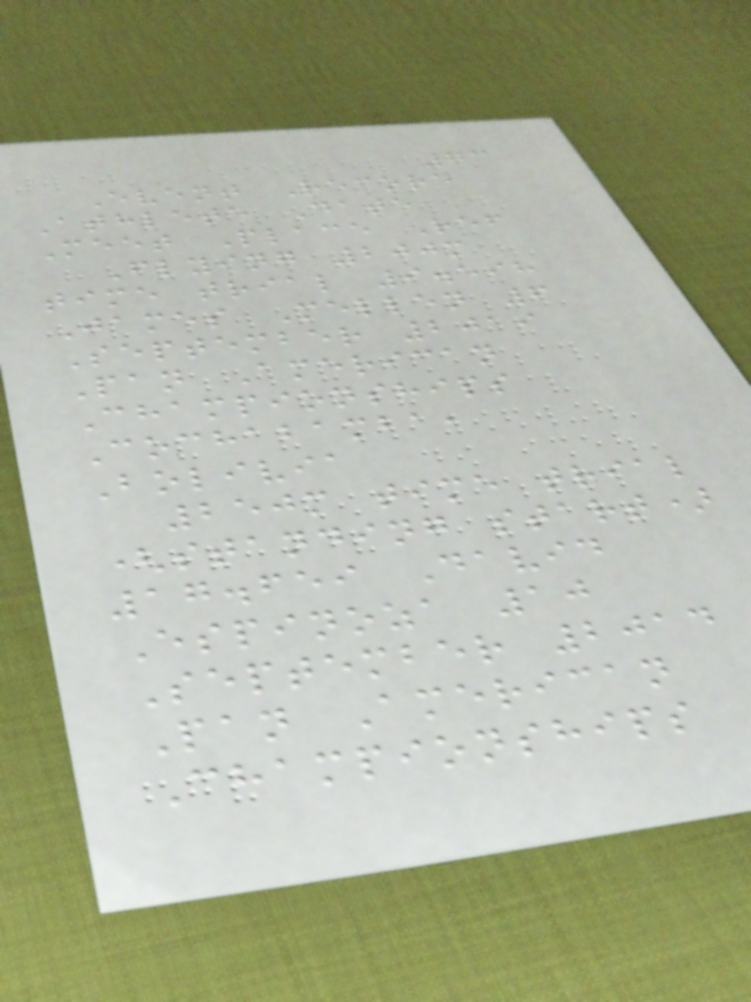73
Event Record
Athlete Date
Meet Place Ref
Flying 200m
time trial 9.598
James Mellen 6
September 2019
Pan American
Championships
Cochabamba,
Bolivia
250m time trial
(standing start)
17.659 David
Espinoza 10
September 2014
Pan American
Championships
